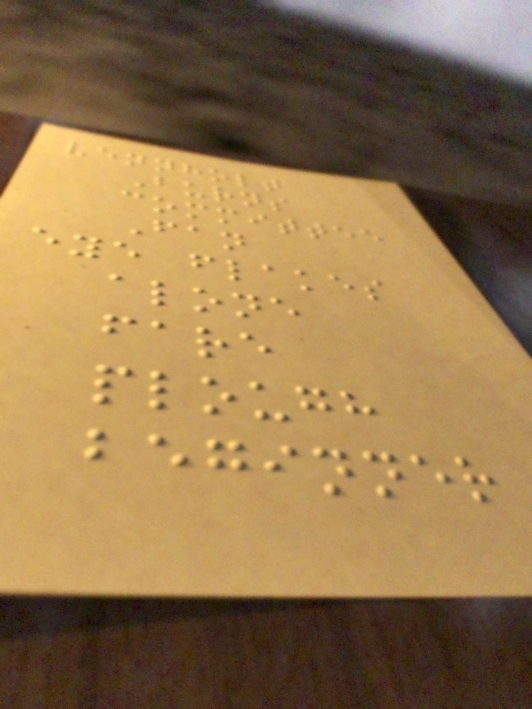vennholt
Burns
committee
Fan
eye flakes
alone
fare
plough
beginner
